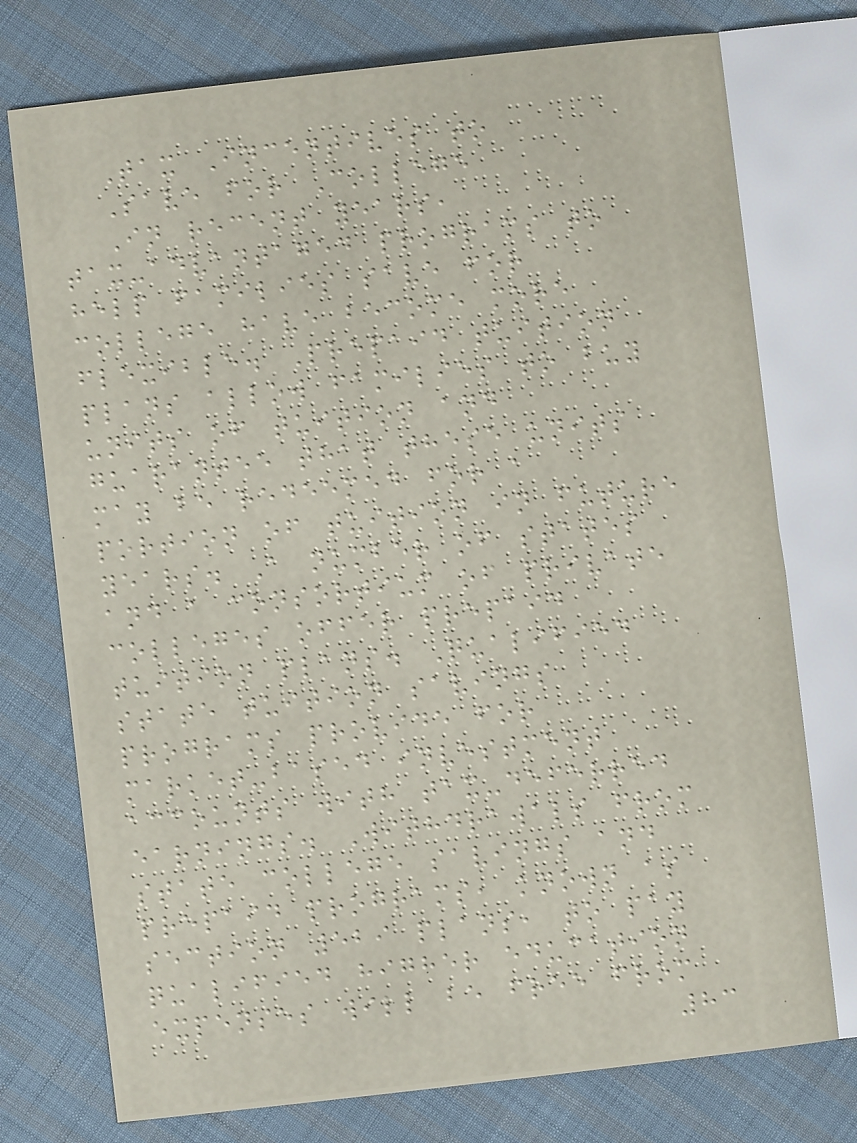Tax Incentives to
Save for College
In recent years,
tax-advantaged programs to
help families save for
college have become more
flexible. Prepaid tuition
plans allow families to buy
units of tuition and
guarantee that these units
may be redeemed for a
portion of tuition in future
years. A number of states
and a consortium of private
colleges offer prepaid
tuition plans. Qualified
state tuition savings
programs provide for
market-based investment
accounts with tax-deferred
earnings. Withdrawals from
state college savings and
prepaid programs, known as
section 529 plans, to pay
qualified higher education
expenses will be free from
83
